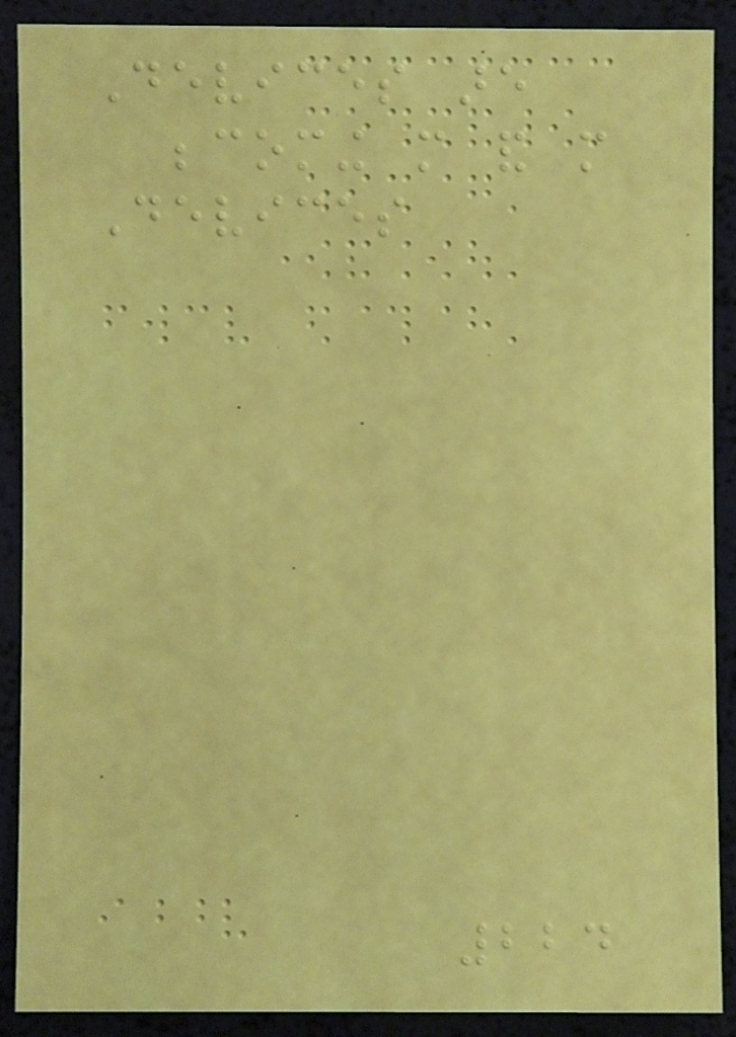Devices are
becoming more and more
Devices
224
